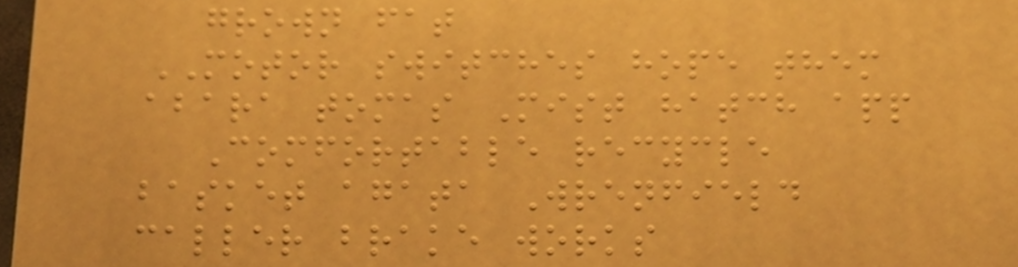grown fat
MOTOR switches hope them
abara tomas Mist hatch app
Comfortable recycle
basket agata Wrenfield
caller brake works
